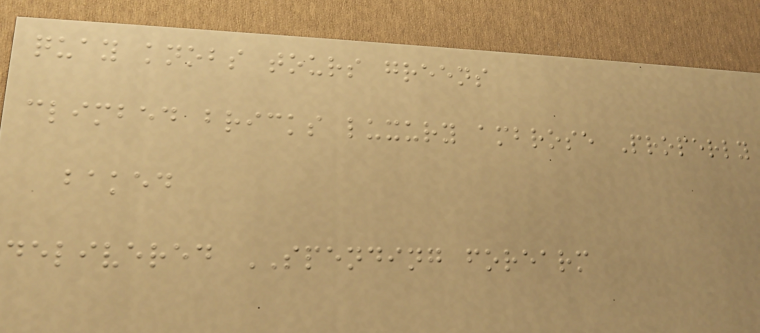quay knobs tours greens
climbed bricks luxury ambrose Properly
baked
delivered SPENDING forearm
